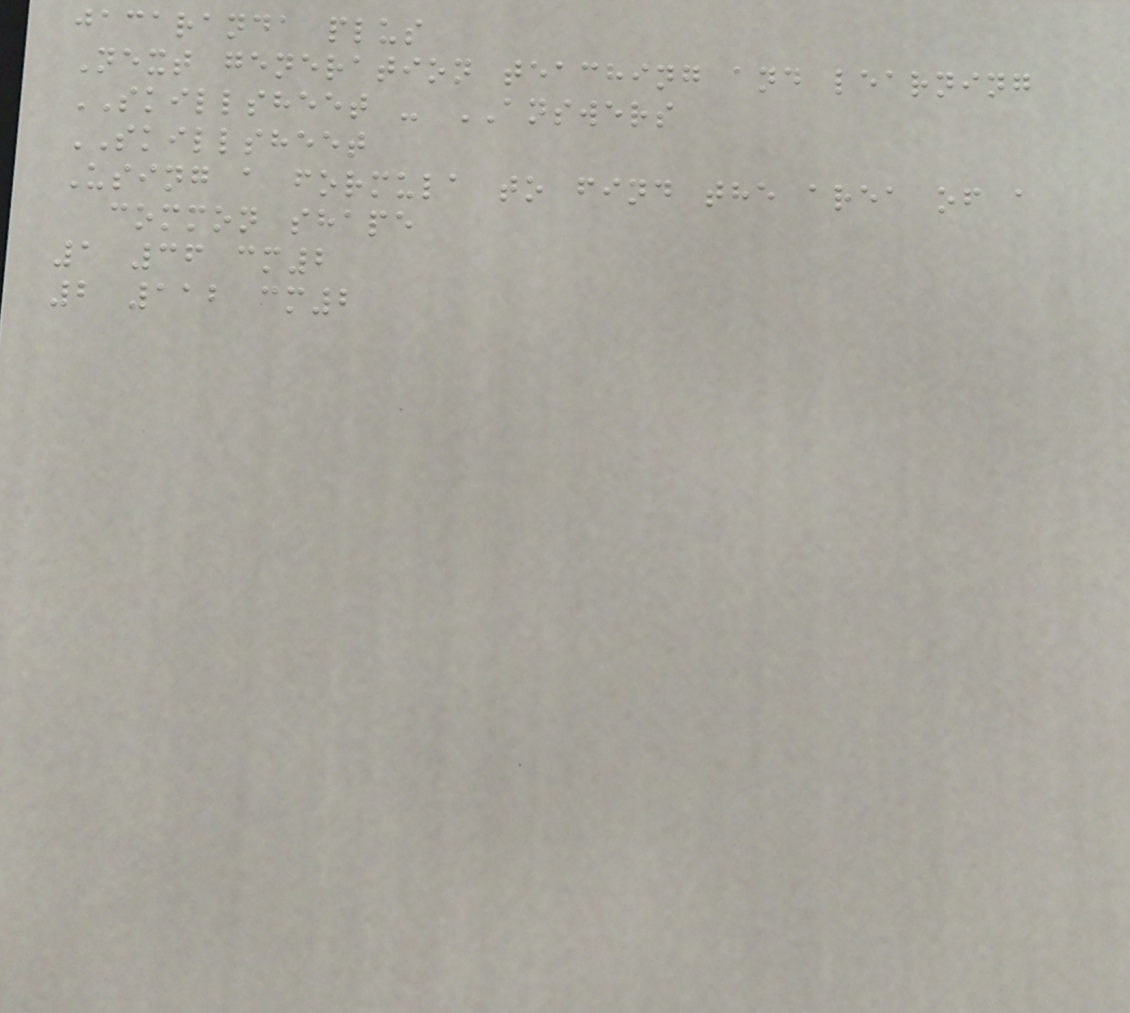jacaranda plus
Next generation teaching and learning
SKILLSHEET - ANSWERS
SKILLSHEET
Using a formula to find the area of a
common shape
1 36 cm2
2 112 cm2
